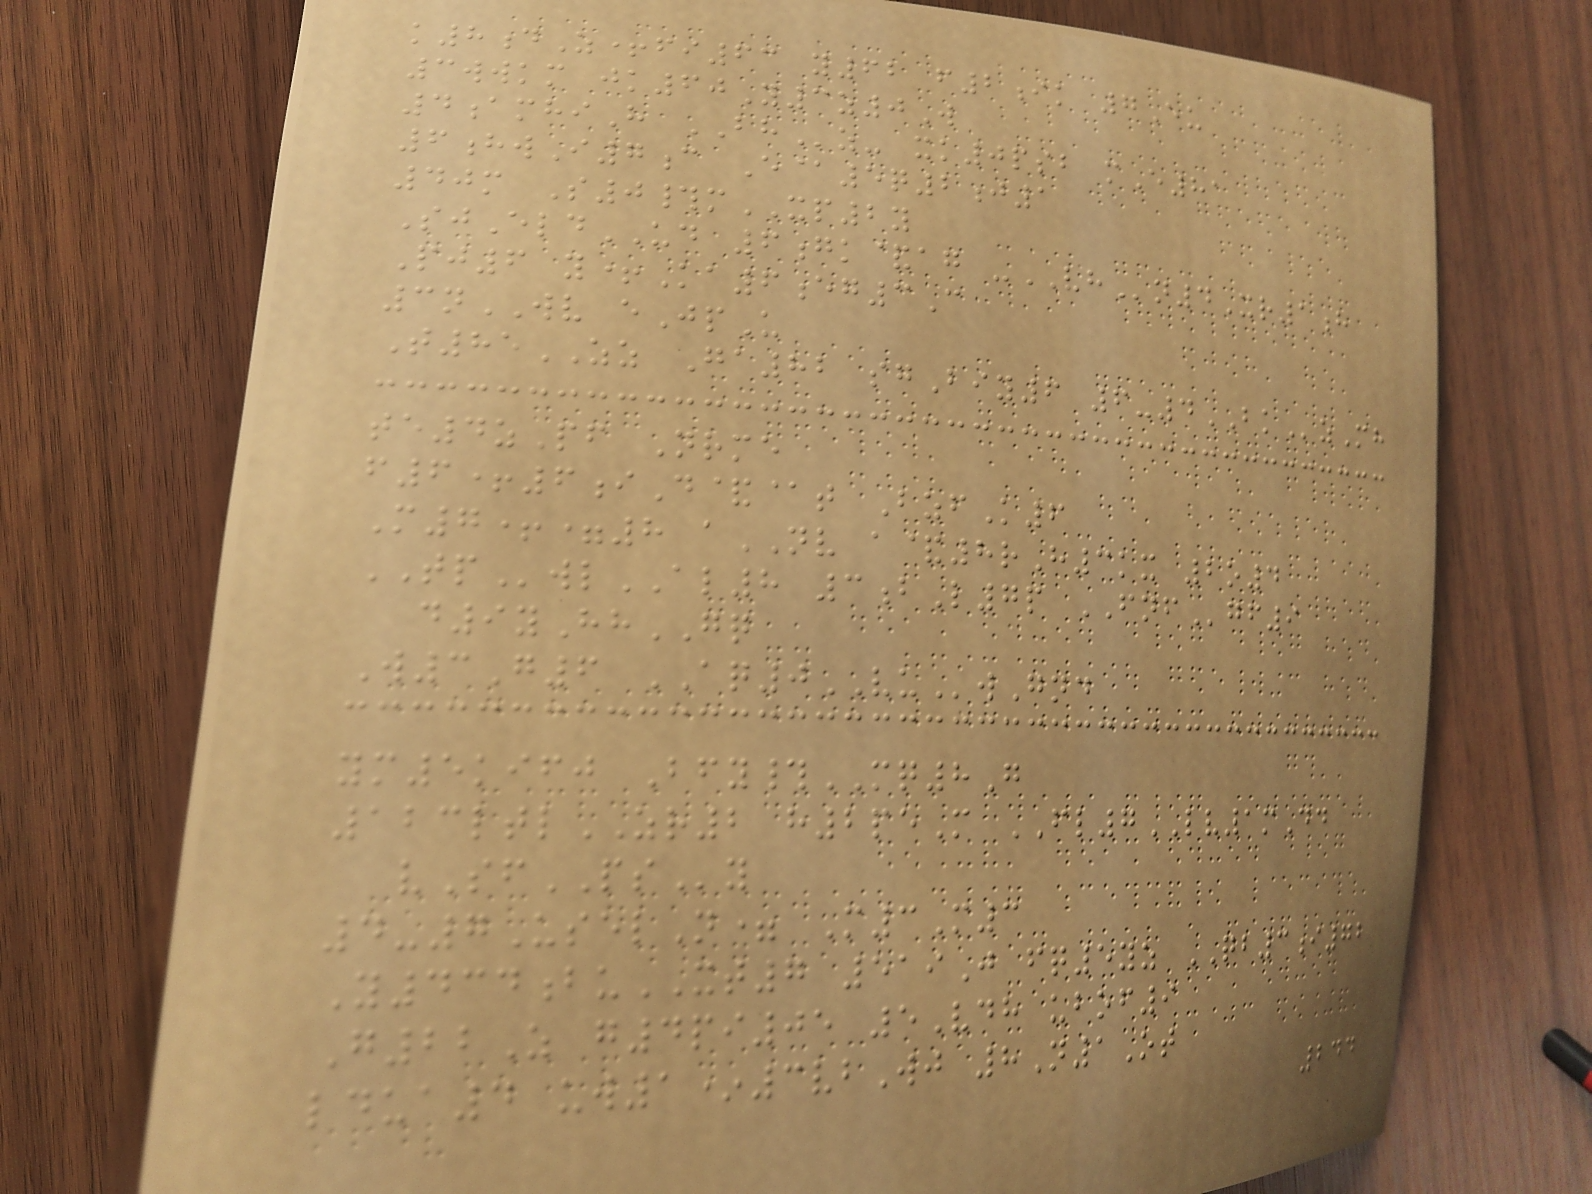k8dZ+fi63 y62 f2ik 7Eu
3wwkm jk60Y3z0W
4amhiH BHz- xk0psb mE81
6hwI7c E@5q2j1
40m S0#mXP2y
SjEldUD 6gk&ag -VHn4Xr1h
Pj6 y+Ka6eg3C
3nWV eJpU
T85ZZ Ga82 sgBiy6 6-4BKzMh
te4zPf Nrme
f6+6iD&@t BzfK6
M7+=8 aNV a&8rH3kx 2o4
TPwlAL8 3bL7p FNFgf9
d9yHhGQ
W3G6 AQ0VUwGnd
ym5kifj Bfy#MQ8G
123ltlZR2 h2peM FL7LV1mDd
vSfPSy
4-7UselN= M3M3
Y434buXT7 519J fq5yz QB3i72
G22Z g4pi05 5Vdh ubof9
ldua4 uw1*3vbWj 8N1Ot
244
